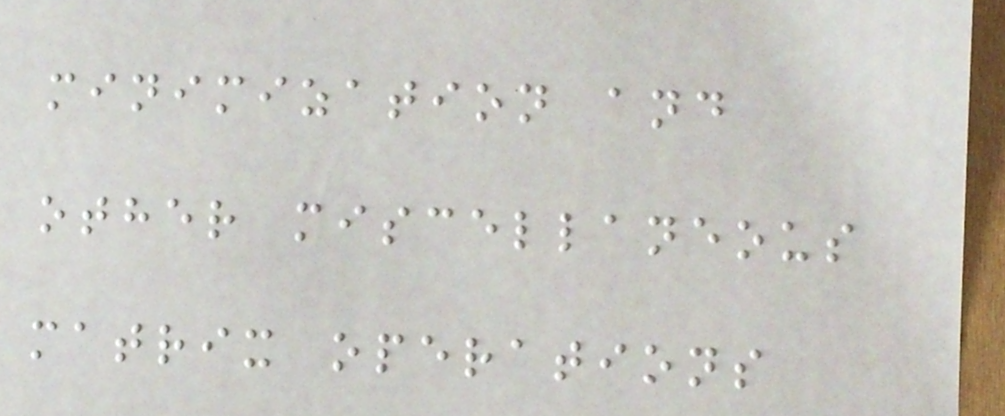minimization and
other miscellaneous
matrix operations
